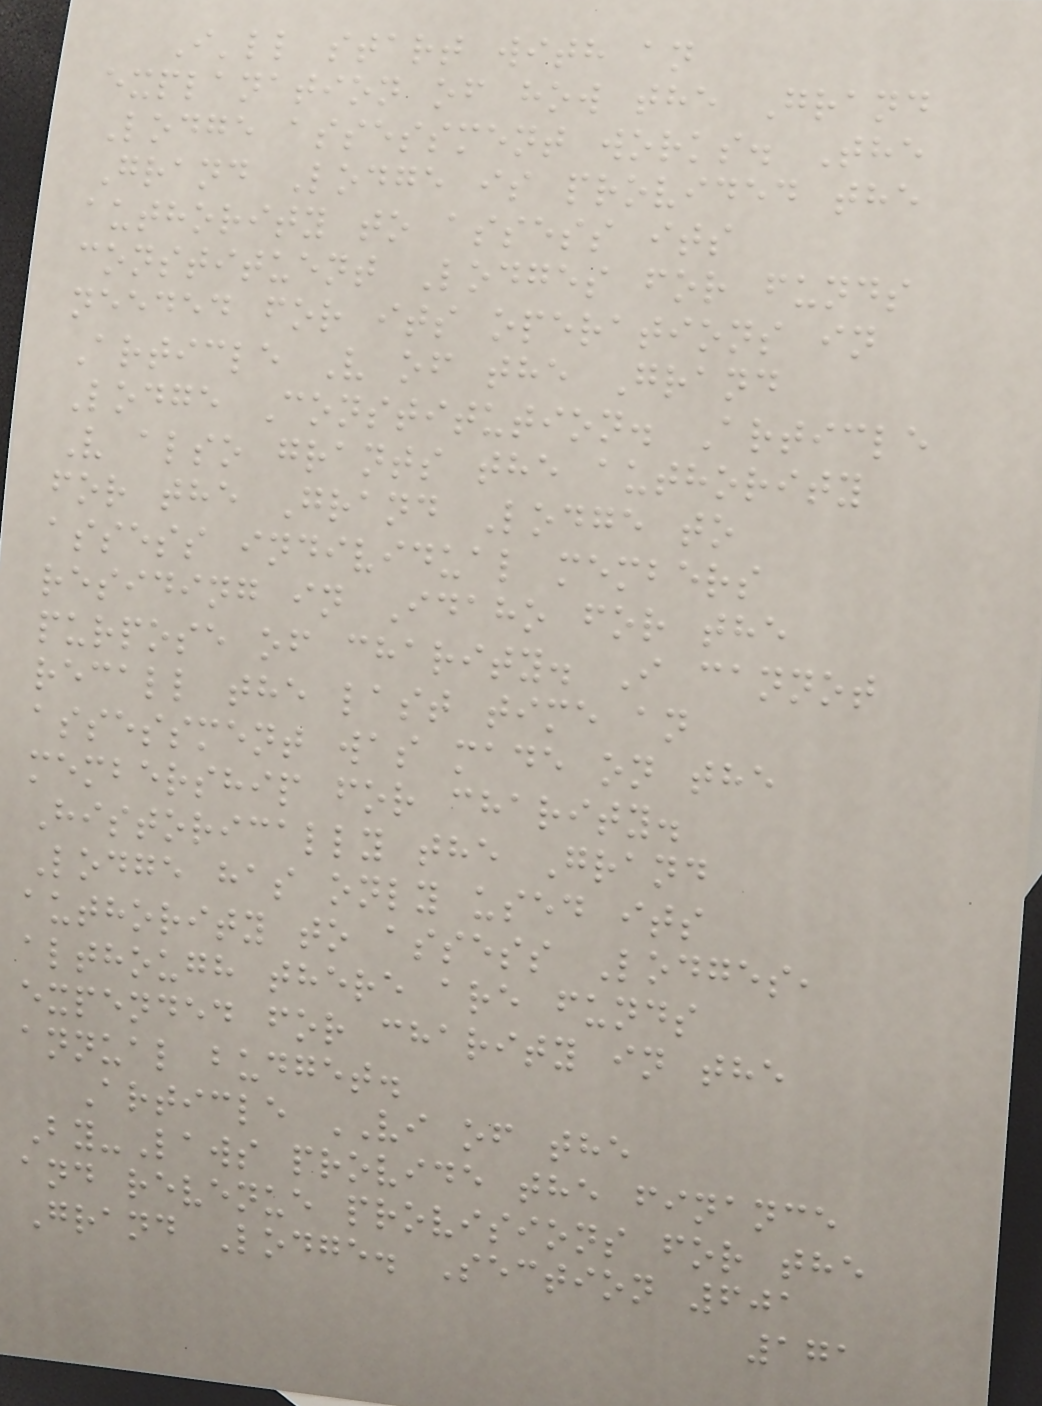I'll start with an
explanation of how the Grand
Lodge assessment works. The
Grand Lodge is provided the
authority to assess its
constituent Lodges for funds
needed for its operations in
Article V of the Grand
Lodge Constitution. Article
V also grants the authority
for the Grand Lodge to
assess individual members
residing in Idaho for the
purpose of charity. I cannot
recall the last time an
assessment was made on the
membership for charity.
Historically the Grand
Lodge has only used its
authority to assess Lodges,
although there are funds
expended for charity in the
annual budget.
Article VI of the
By-Laws provide the finance
and revenue provisions for the
Grand Lodge. Section 601
171
